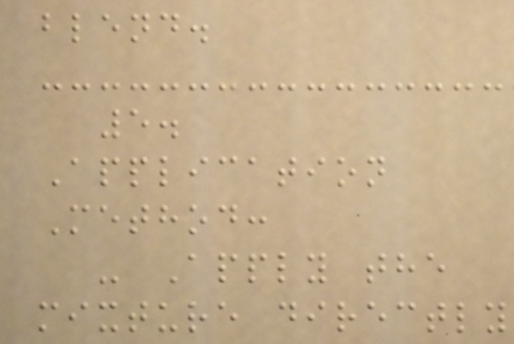blend.
5.
Application
Method:
- Apply the
mixture directly
